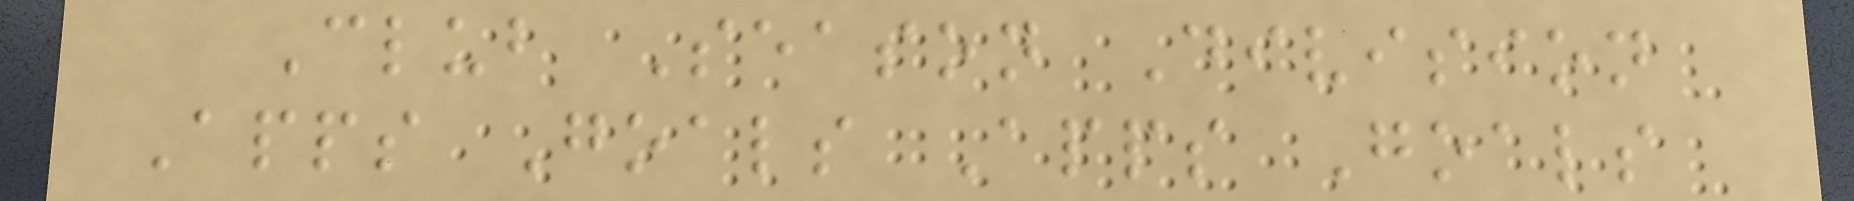Club Season Division
Apps Goals Apps Goals
